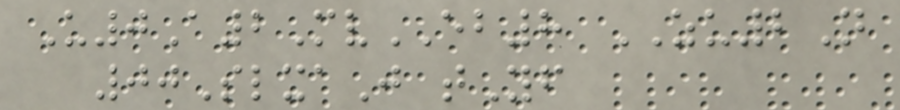U0A2MvEB8 ZU2N
00SlxaJ tYf
